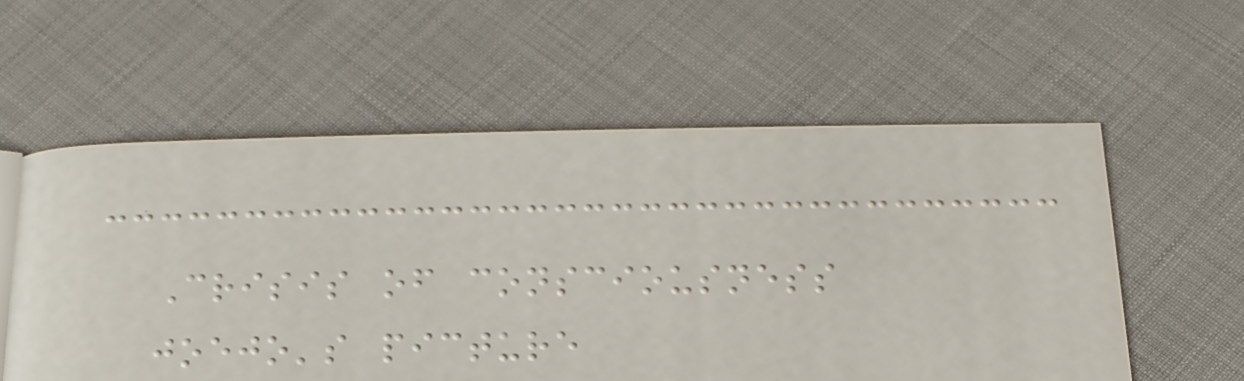Crisis of consciousness
joejo's picture
